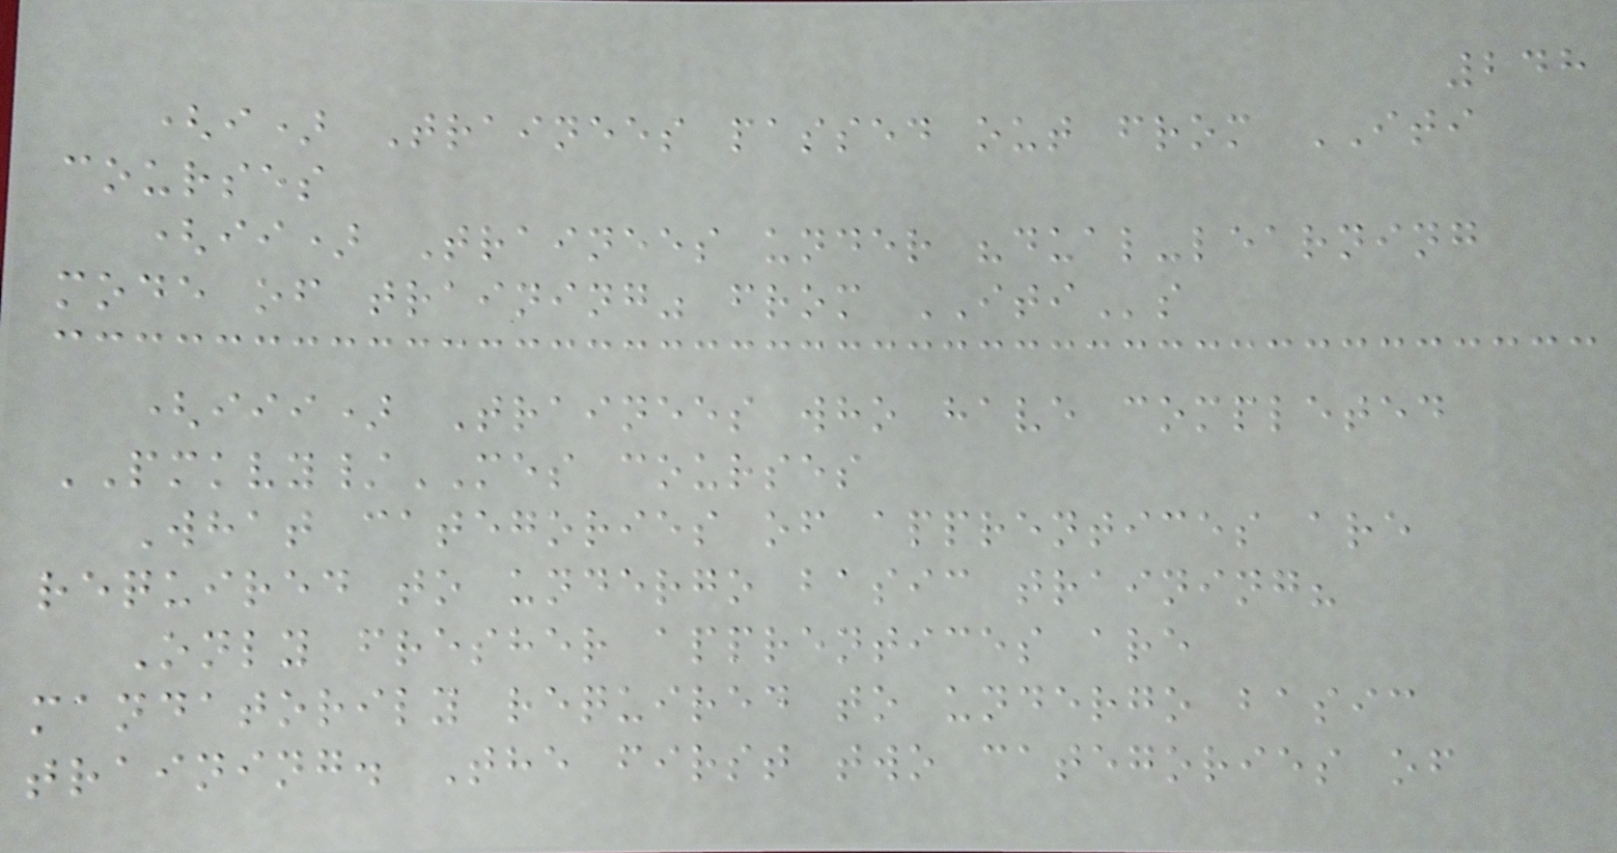248
(i) Trainees passed out from ITI
courses
(ii) Trainees under "dual-learning
mode of training" from ITIs
(iii) Trainees who have completed
PMKVY/MES courses
What categories of apprentices are
required to undergo basic training?
Only fresher apprentices are
mandatorily required to undergo basic
training. The first two categories of
